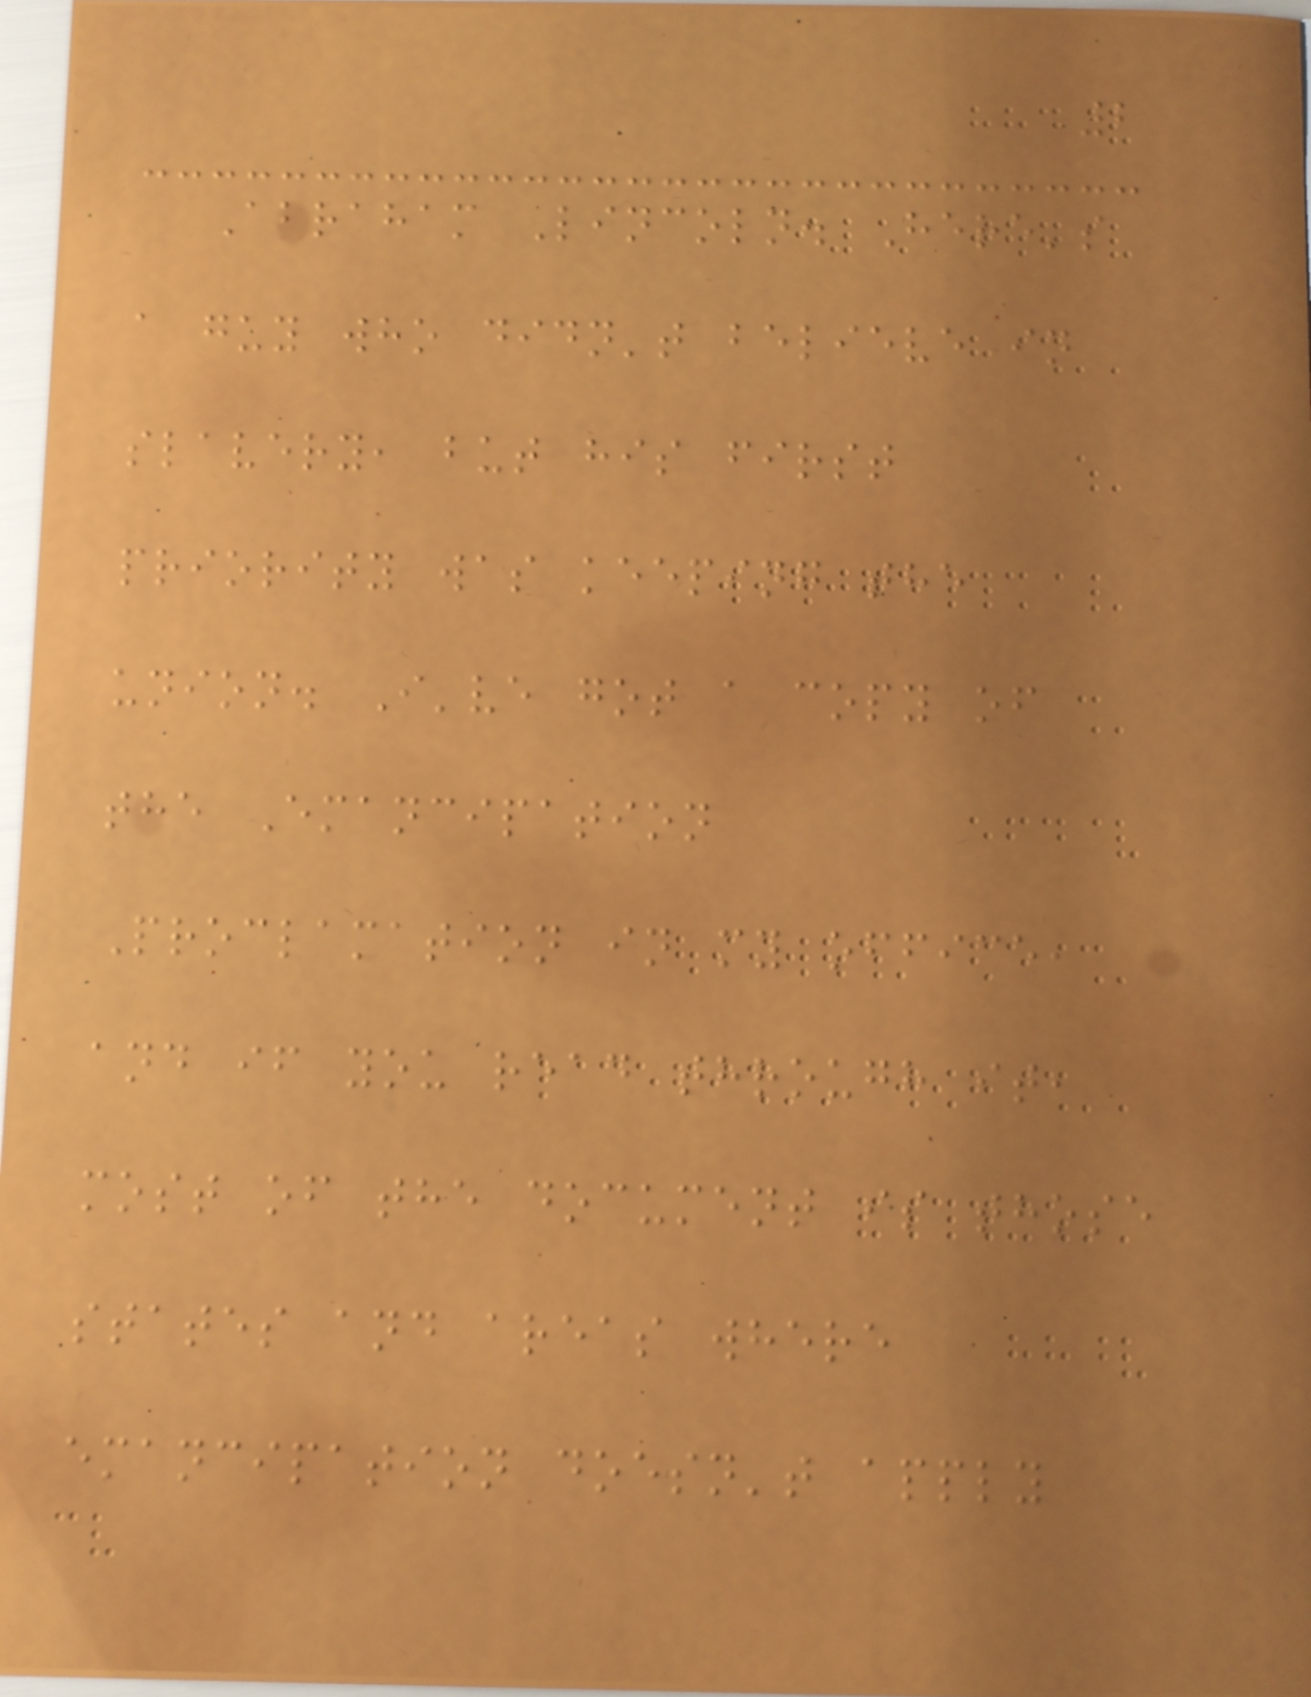2
Abraham Lincoln. Here's
a guy who didn't believe in
slavery, but his first
priority was keeping the
union. I've got a copy of
the Emancipation
Proclamation in my office,
and if you read through it,
most of the document is those
states and areas where
emancipation doesn't apply
